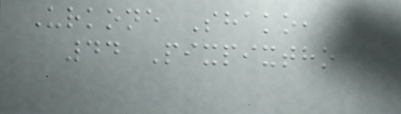Urkone Shako,
44 Pixpixtho
